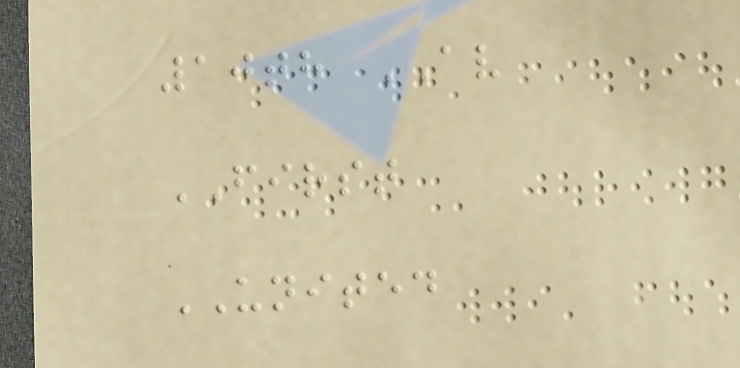10th AV
FIRST
UNITED
